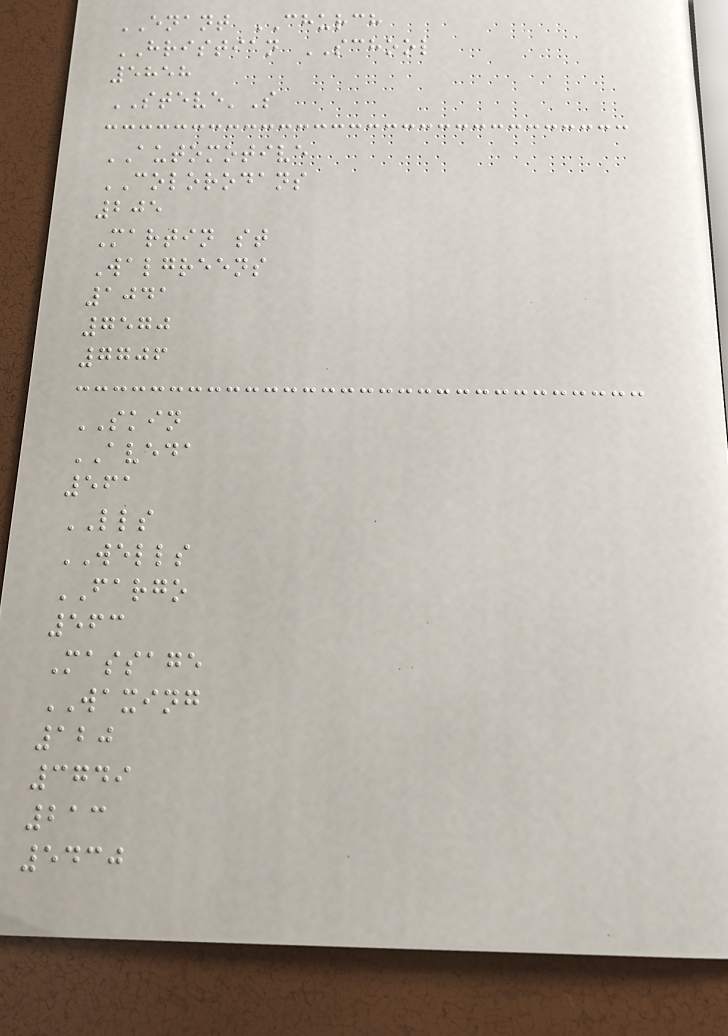ENANT CHURCH
HRISTIAN SCHOOL
5858
STEVE'S
AUTOMOTIVE
COLORODANS
205
Martin st
Walgreens
1041
7570
7706
SKIN
AVEDA
561
LLS
WELLS
FARGO
563
Massage
WAXING
120
3749
213
5430
